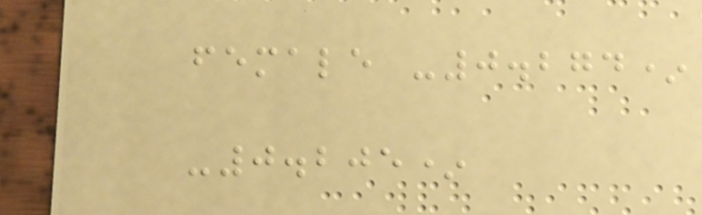female -0.274*
-0.205*
